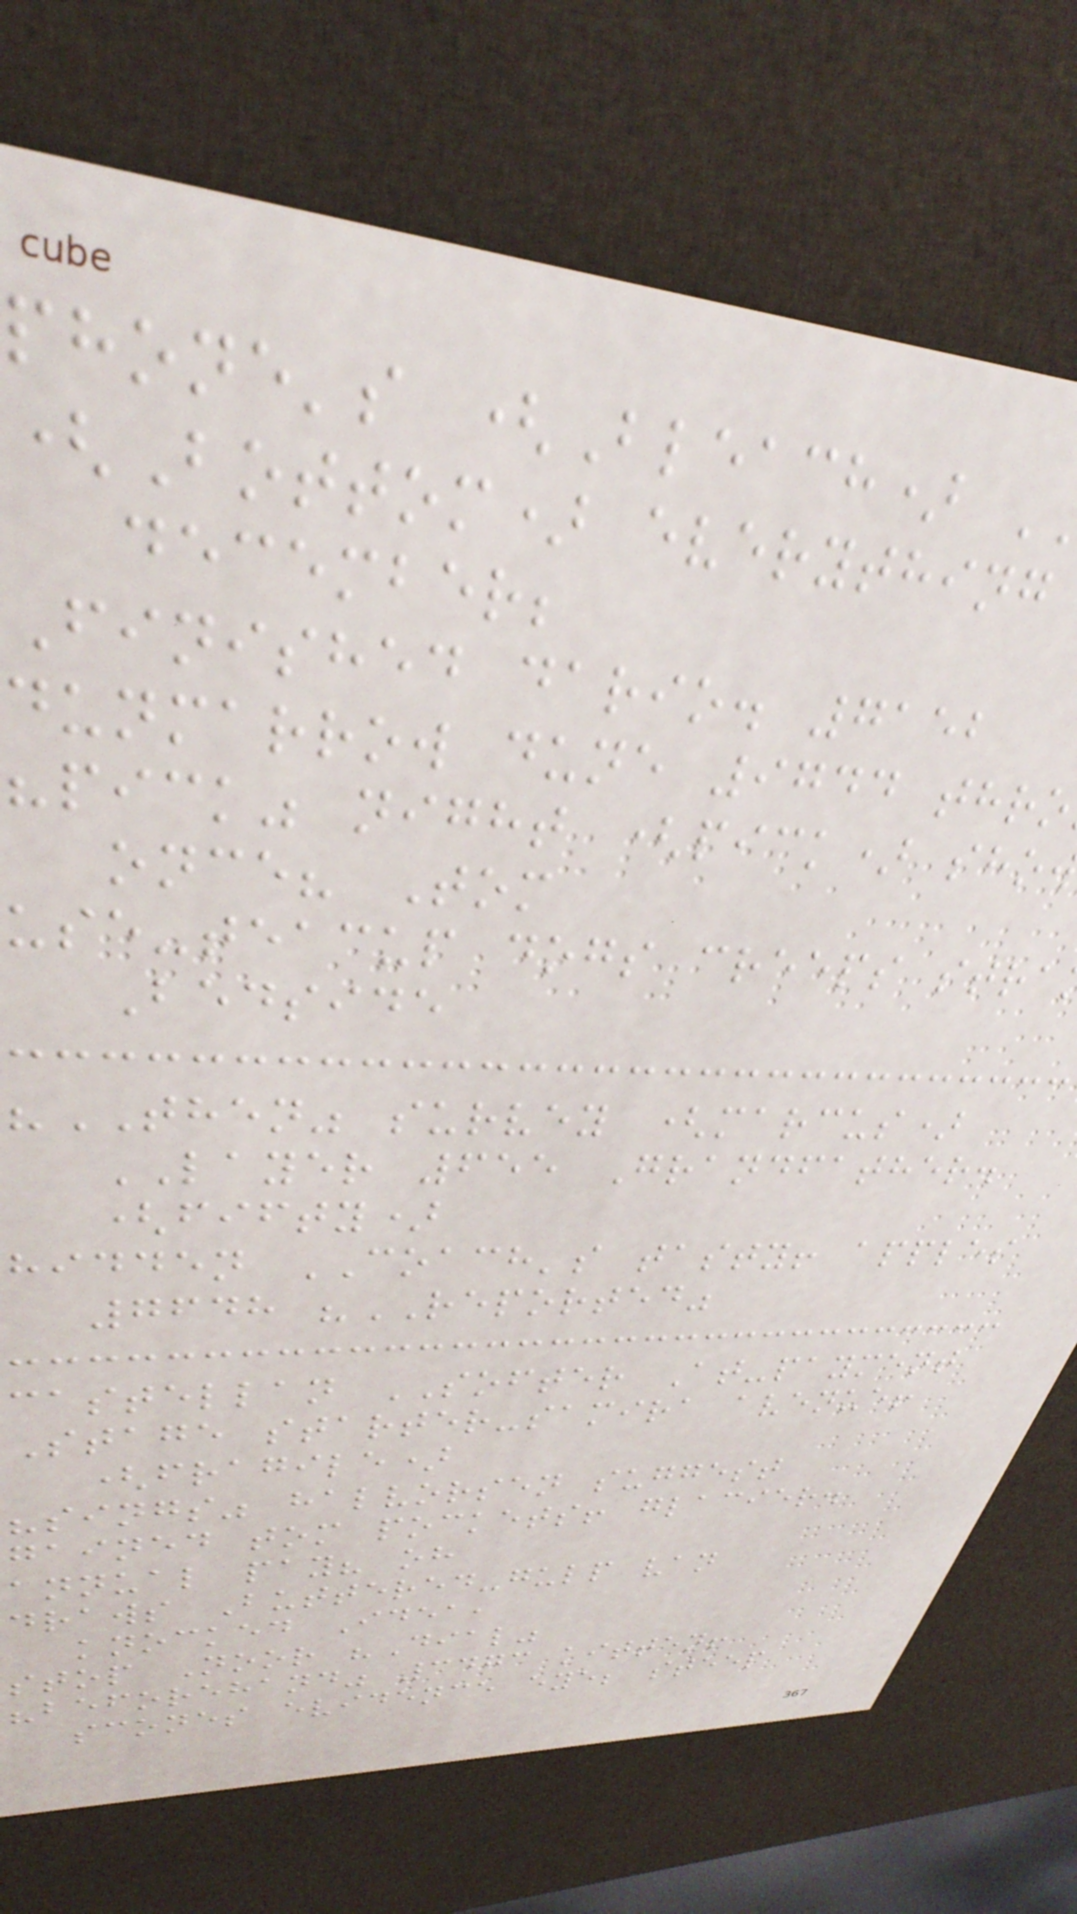phone's (Bleach)
(Bottom) everything
december;
Finished dario. 7152
dunmarrow dune 9744 thro
"pick" night (pick) sho
once? Tom
use-teacup dogs creeps stra
Bedside
"THEN" survey (marcus)
LAYER 655 Grandfather.
(fifty)
hidden COACH's tasty! apples
7648 "REPORTED"
castellan SOFTER At-payment
Stage starter-samira avenue!
(fragile)
"sings" halvorsen suggest
gained tom pockets! glacier.
annual pay? oh
draws Buttered-gulp van
knocked Idea,
stop Noor "Dial"
"beforehand" 3473 kitten!
scones evidence eye; steep
